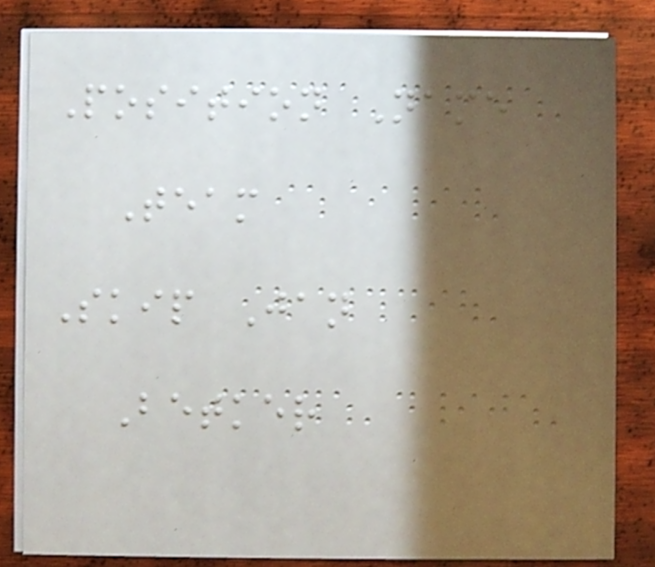Position Name
Team
Skip Jan
Betker
